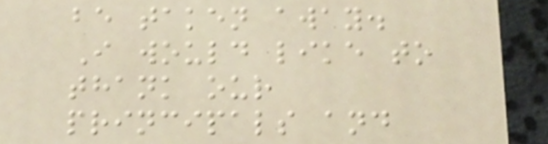be taken away.
I would like to
thank our
principals and
